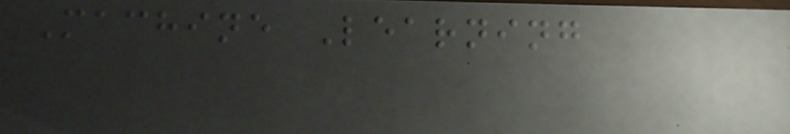Machine Learning
